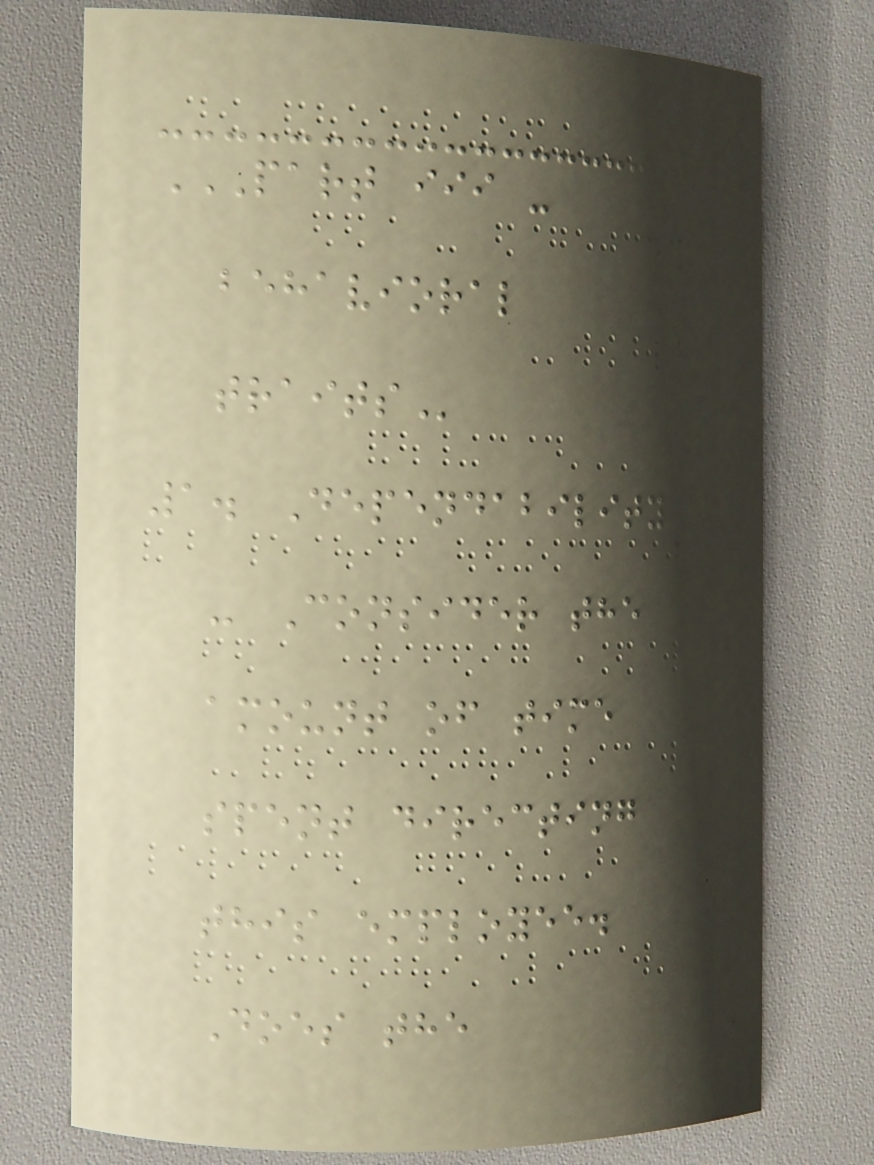PART III -
BEHAVIORAL
TRAITS
1. Dependability
- Consider the
amount of time
spent directing
this employee.
Does the
